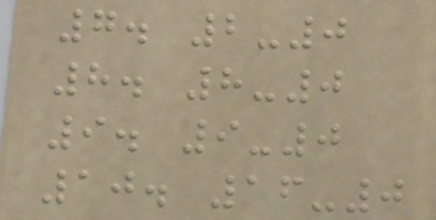7. 2-0
8. 8-0
9. 9-0
10. 16-0
